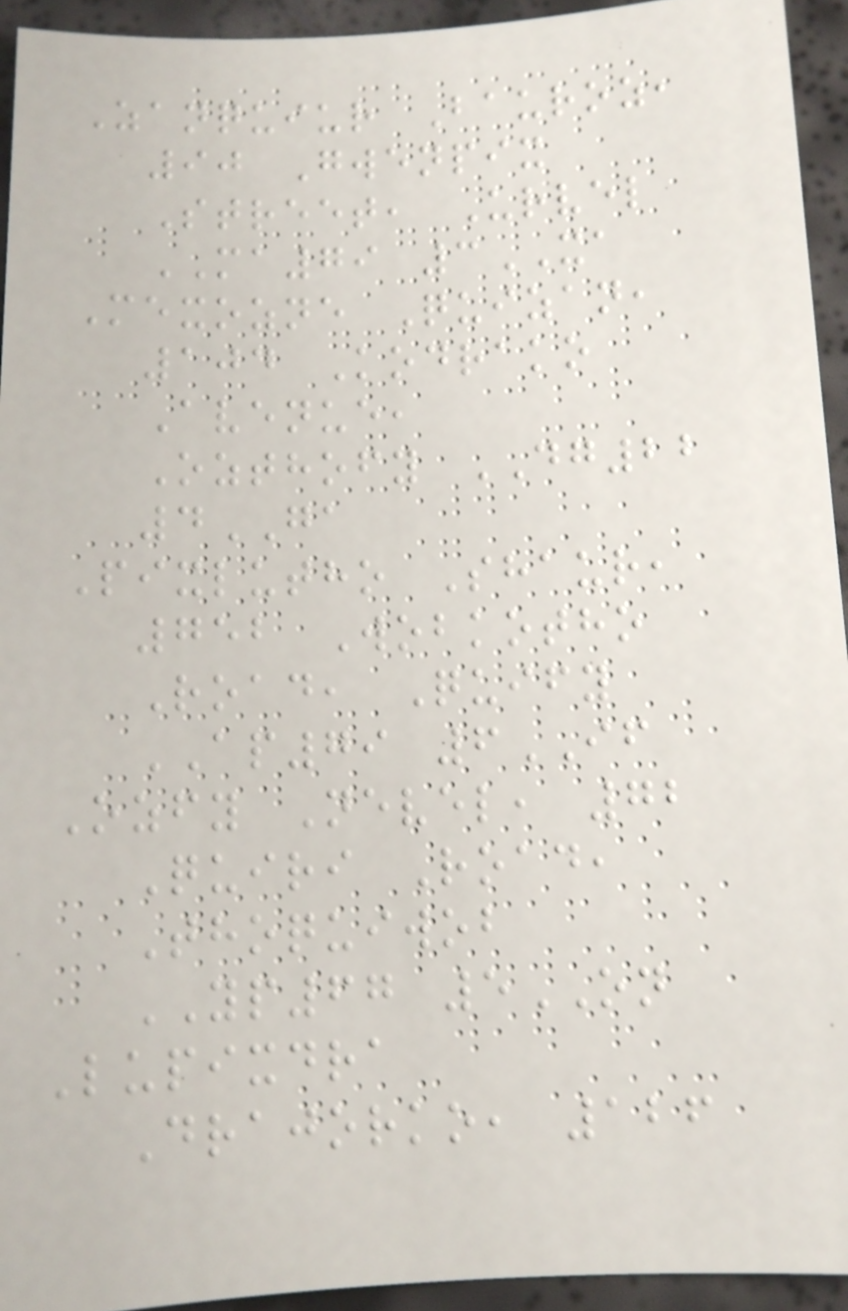Zanquiur Bauroz,
90 Gwenpix
Street, Urvel
MA79 3XA
Mexozne Quizan,
104 Kodrako
Avenue,
Ozthofy DG22
4GA
Pixlutho Shaur,
752 Wobkotho
Road, Quify
AP79 6IF
Ozfy Nevel, 72
Quiri Road,
Thoquiwob
YP67 5ON
Lupixdra
Drajorko, 126
